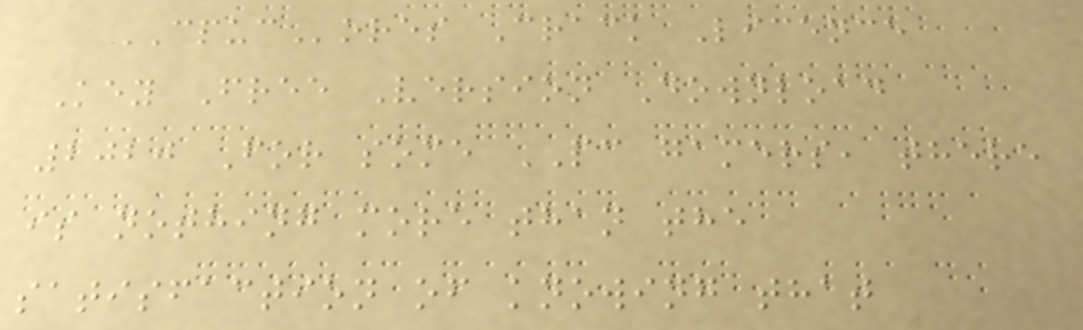CPUCores Crack Licence
Key Free Version Download
2020 For some PC gamers, there
is nothing more than the
satisfaction of knowing that
